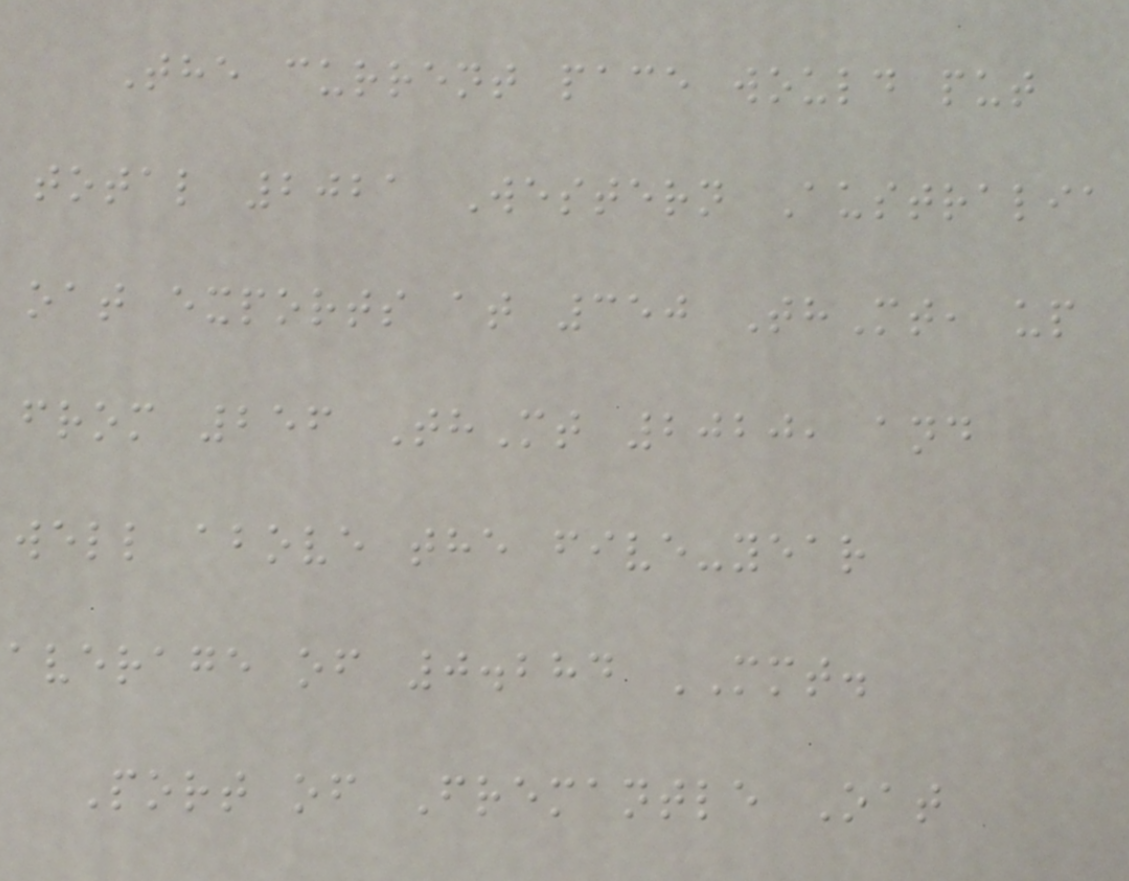The current pace would put
total 2021 Western Australia
oat exports at 350 ThMt, up
from 256 ThMt 2020, and
well above the five-year
average of 0.284 MMT.
Port of Fremantle Oat
